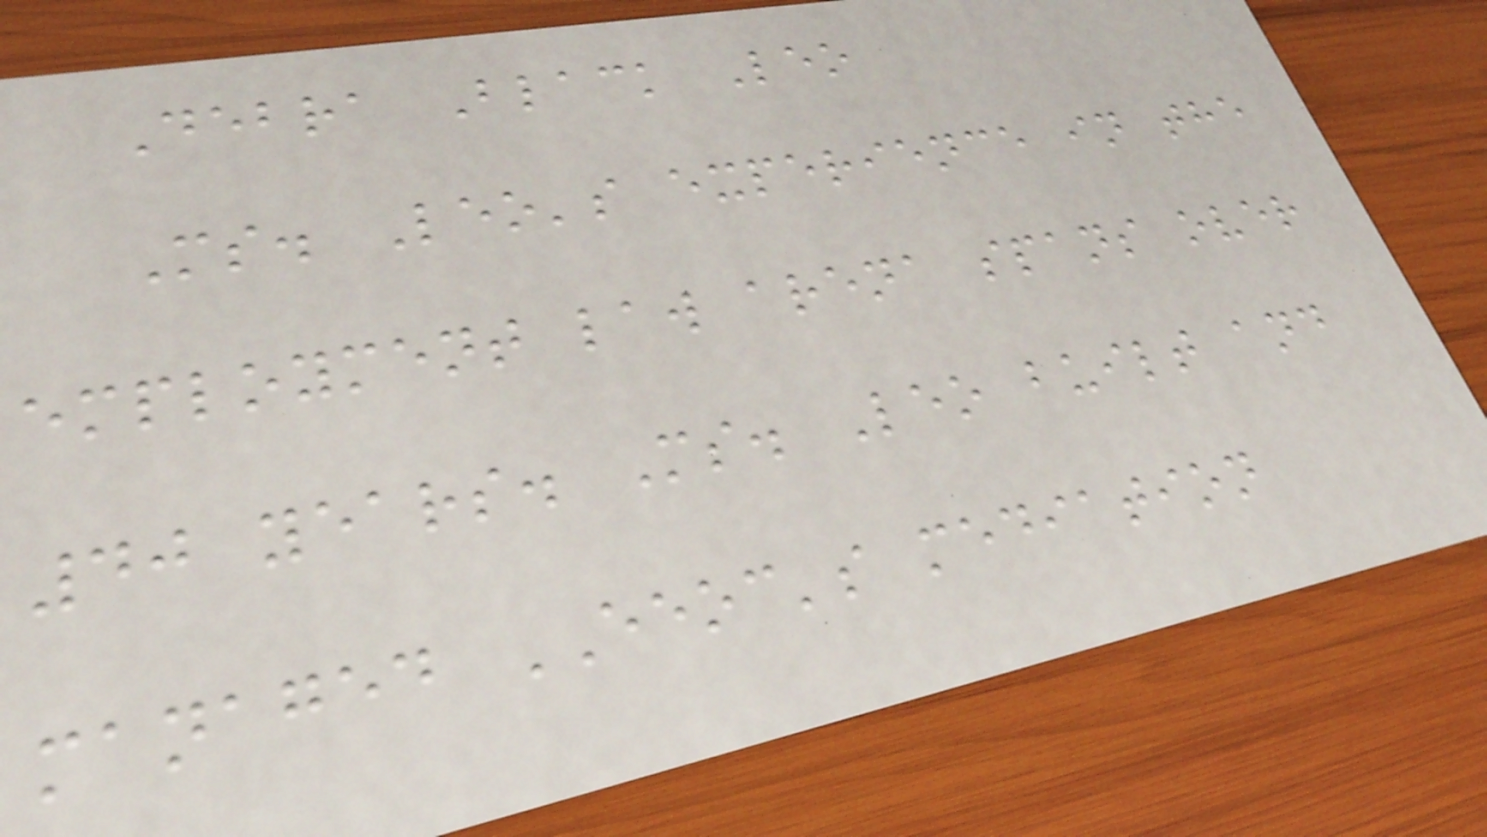Debra Black Leo
Ms. Leo's experience in the
employment law arena spans over
40 years. Ms. Leo built and
managed EEOC's mediation
